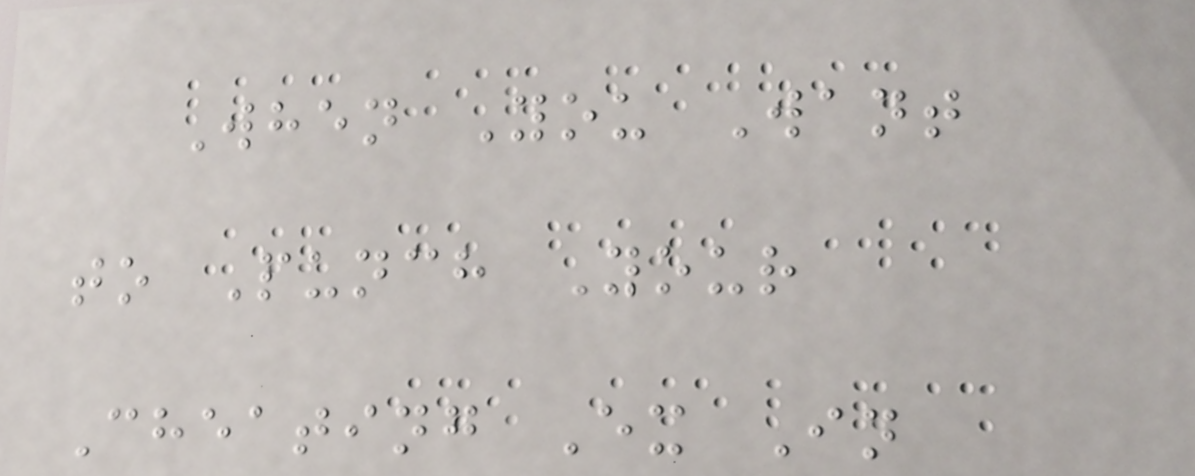When You Want
to Punch Your
Cheating Ex In
